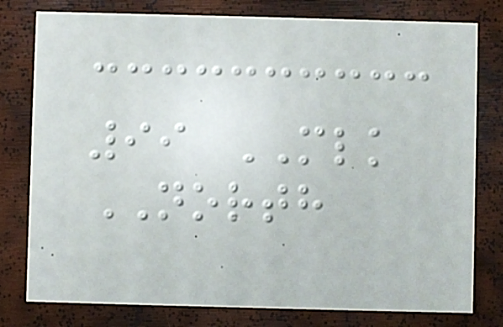99 MLK
NORTH
